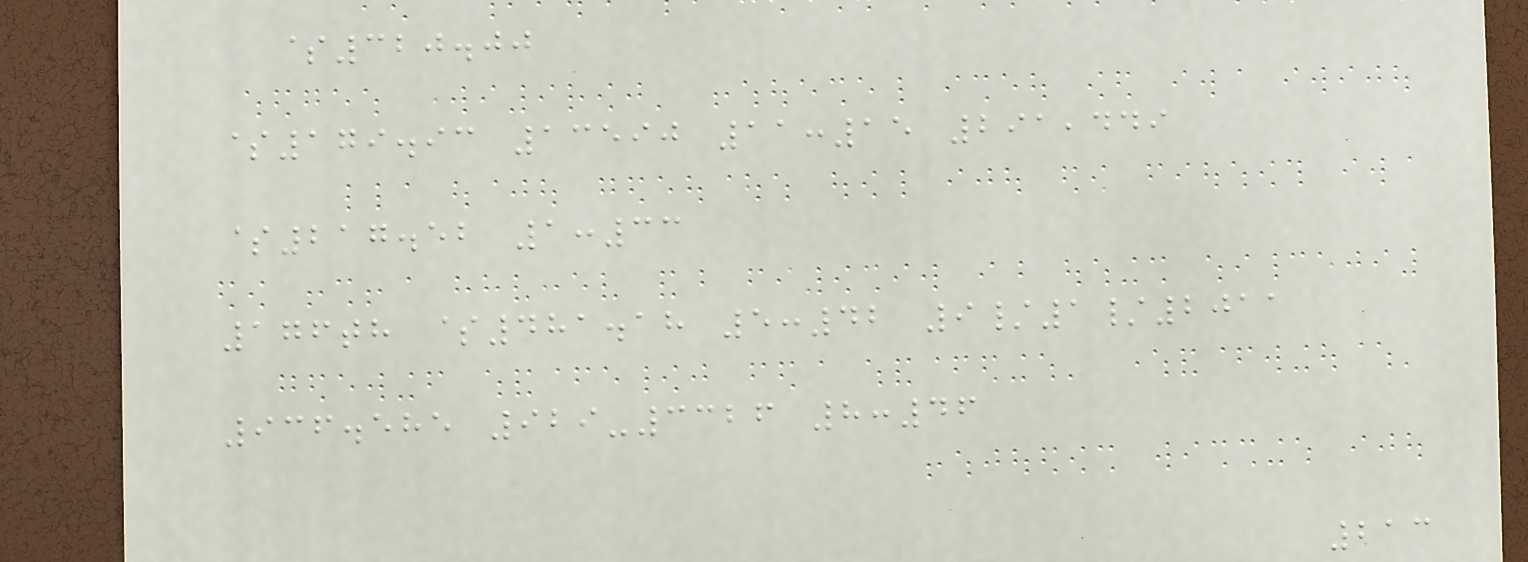$320.00
$179.93 13590 11:15 291,449
$217.52 1:33
176th $481.18 5:42 9/1/2011
936.585 929-3326 8:46
213
